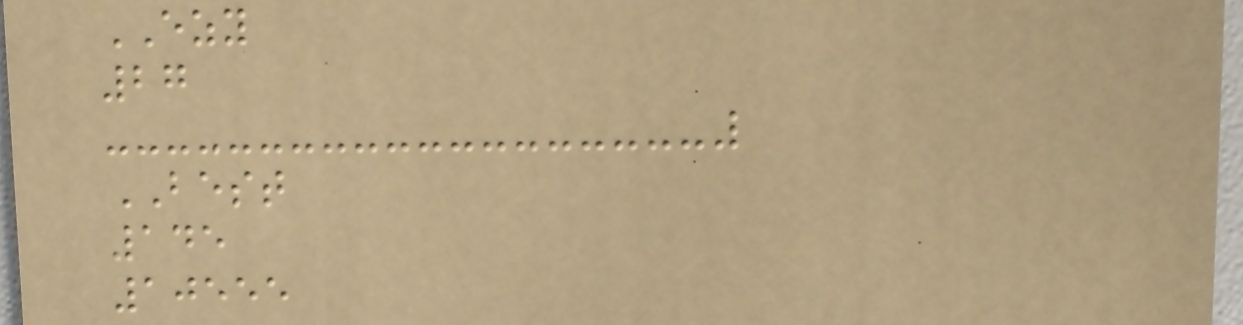EZY
27
BEST
145
10555
